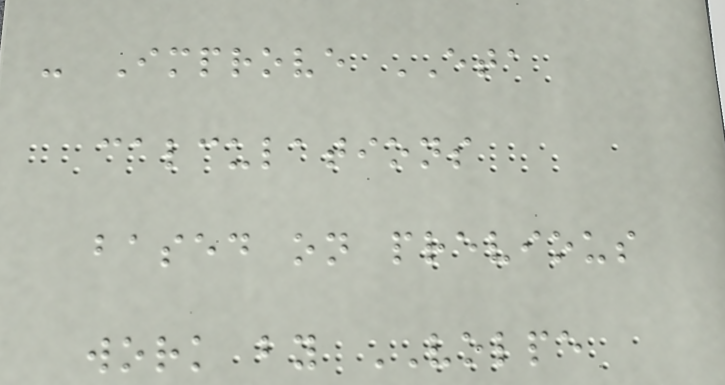- Improve ETA
calculations
based on previous
work by VOLPE
